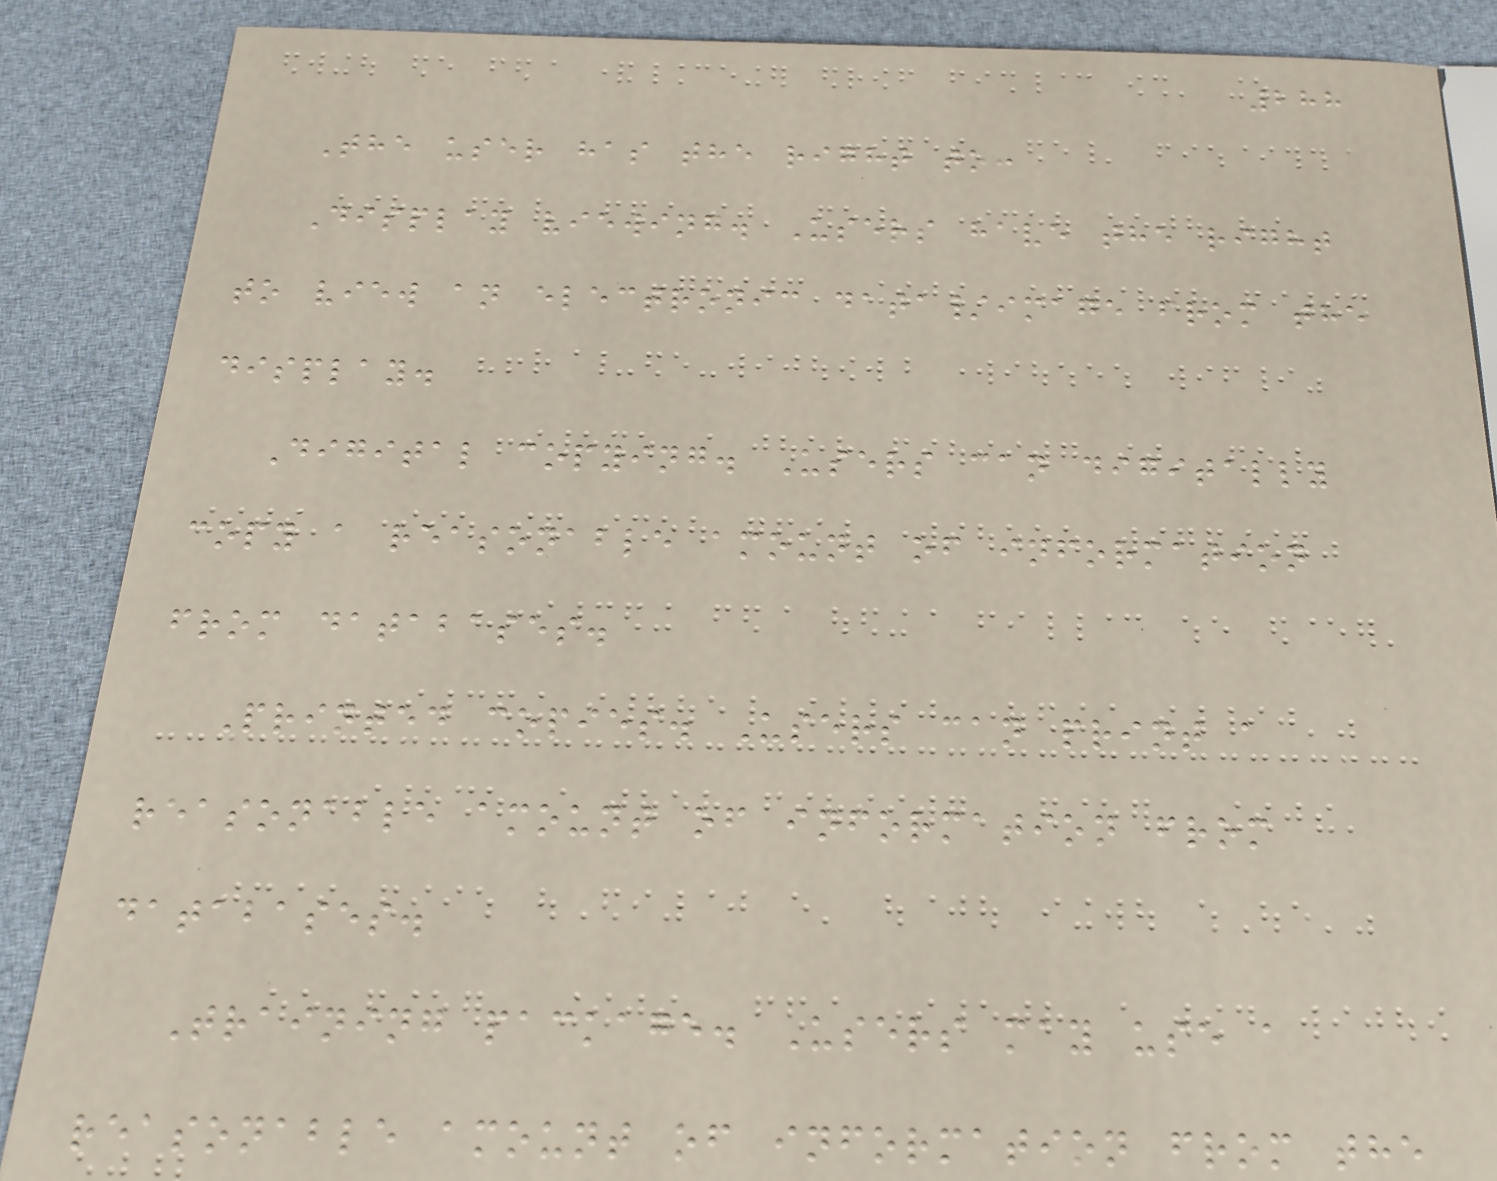288
The user has the right to:
Display viewing. Users have the right
to view an electronic data/image from the
display.
Digital copying. Users can digitally
copy a reasonable amount of information
from databases.
Printed copies. Users can print a
reasonable amount of information from
databases.
Training package. Users may use a
reasonable amount of information from the
